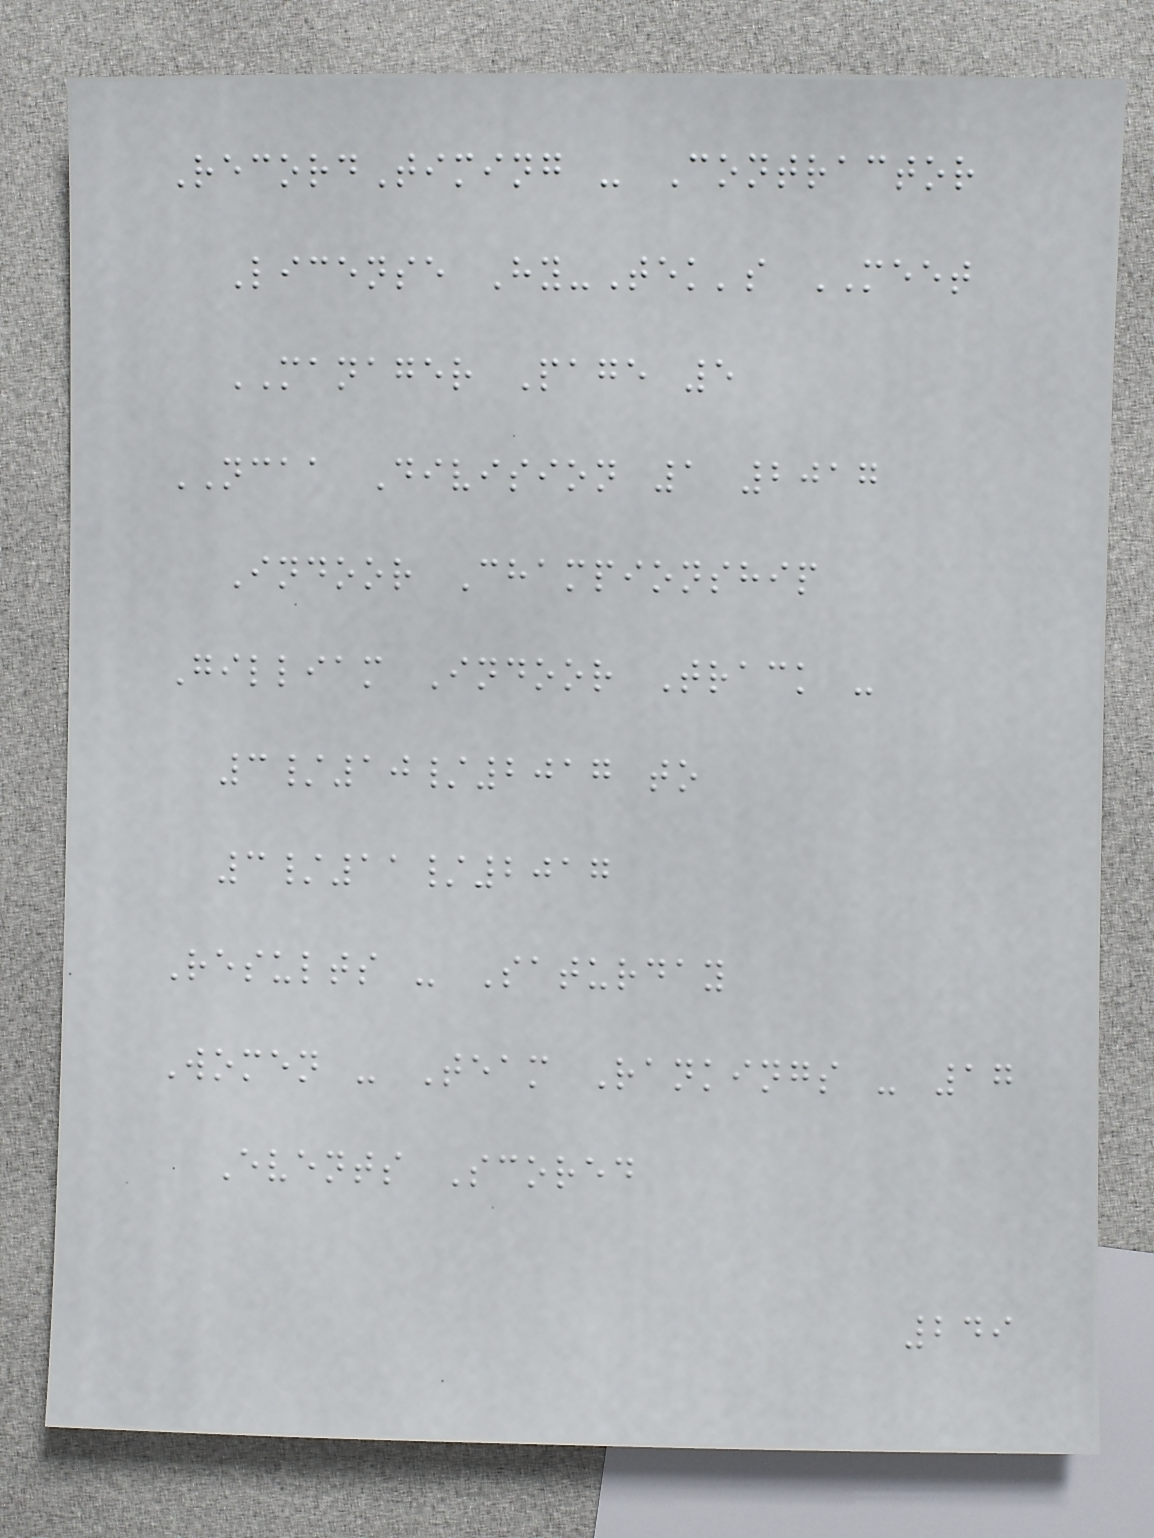RecordTiming - Contractor
License Hy-Tek's MEET
MANAGER Page 5
NCAA Division 1 2017
Indoor Championship
Gilliam Indoor Track -
3/10/2017 to
3/11/2017
Results - Saturday
Women - Team Rankings - 17
Events Scored
249
